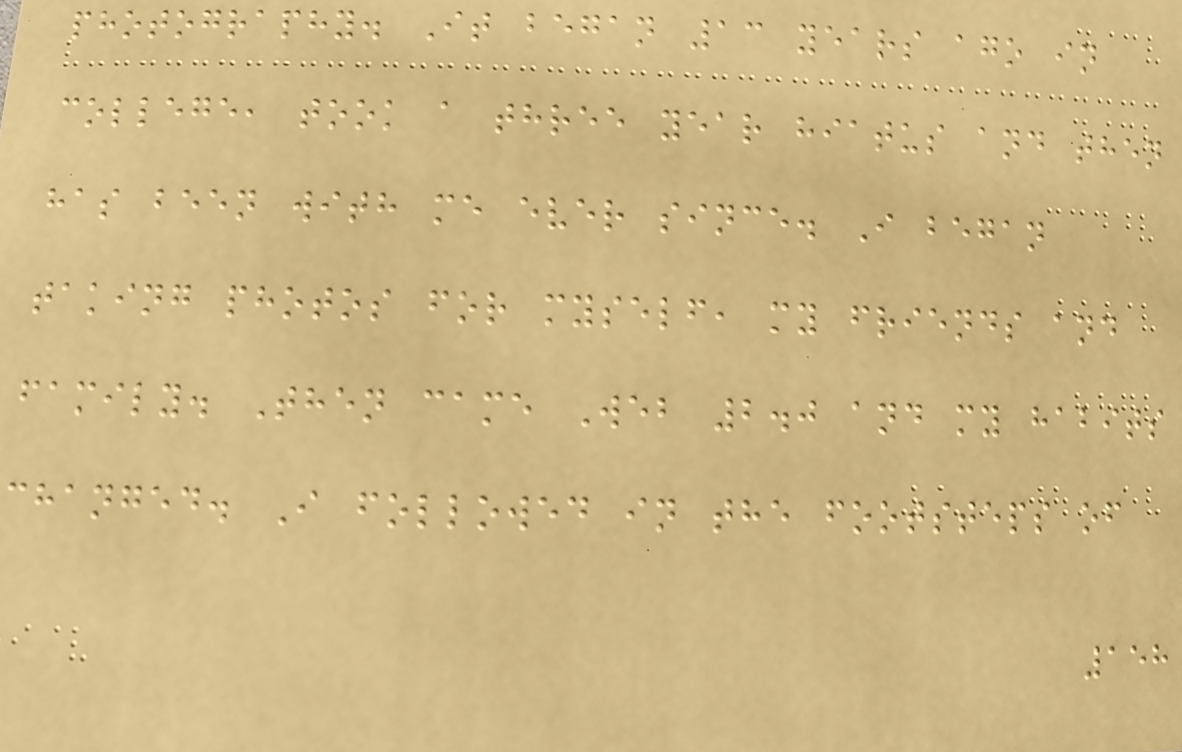photography. It began 13 years ago in
college, took a three year hiatus and then
has been with me ever since. I began
taking photos for myself, my friends and
family. Then came Web 2.0 and my habits
changed. I followed in the footsteps of
158
